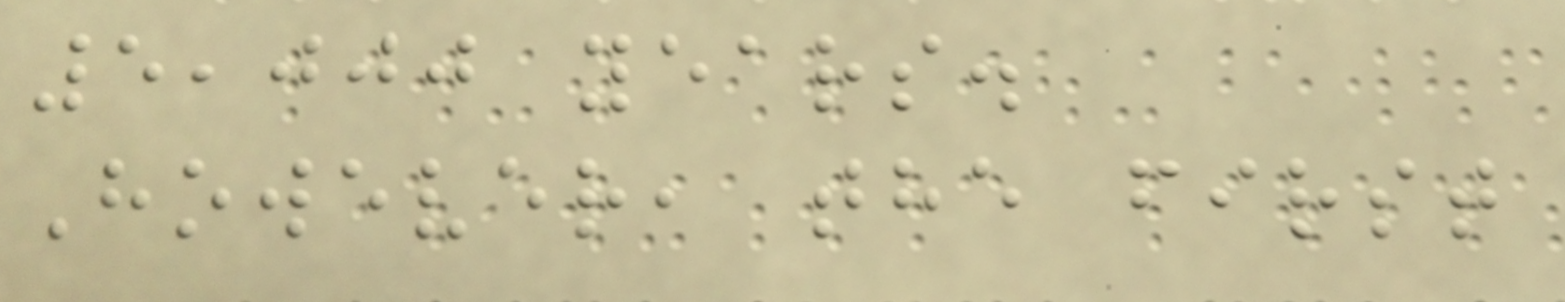5,000 years.
However, the first
